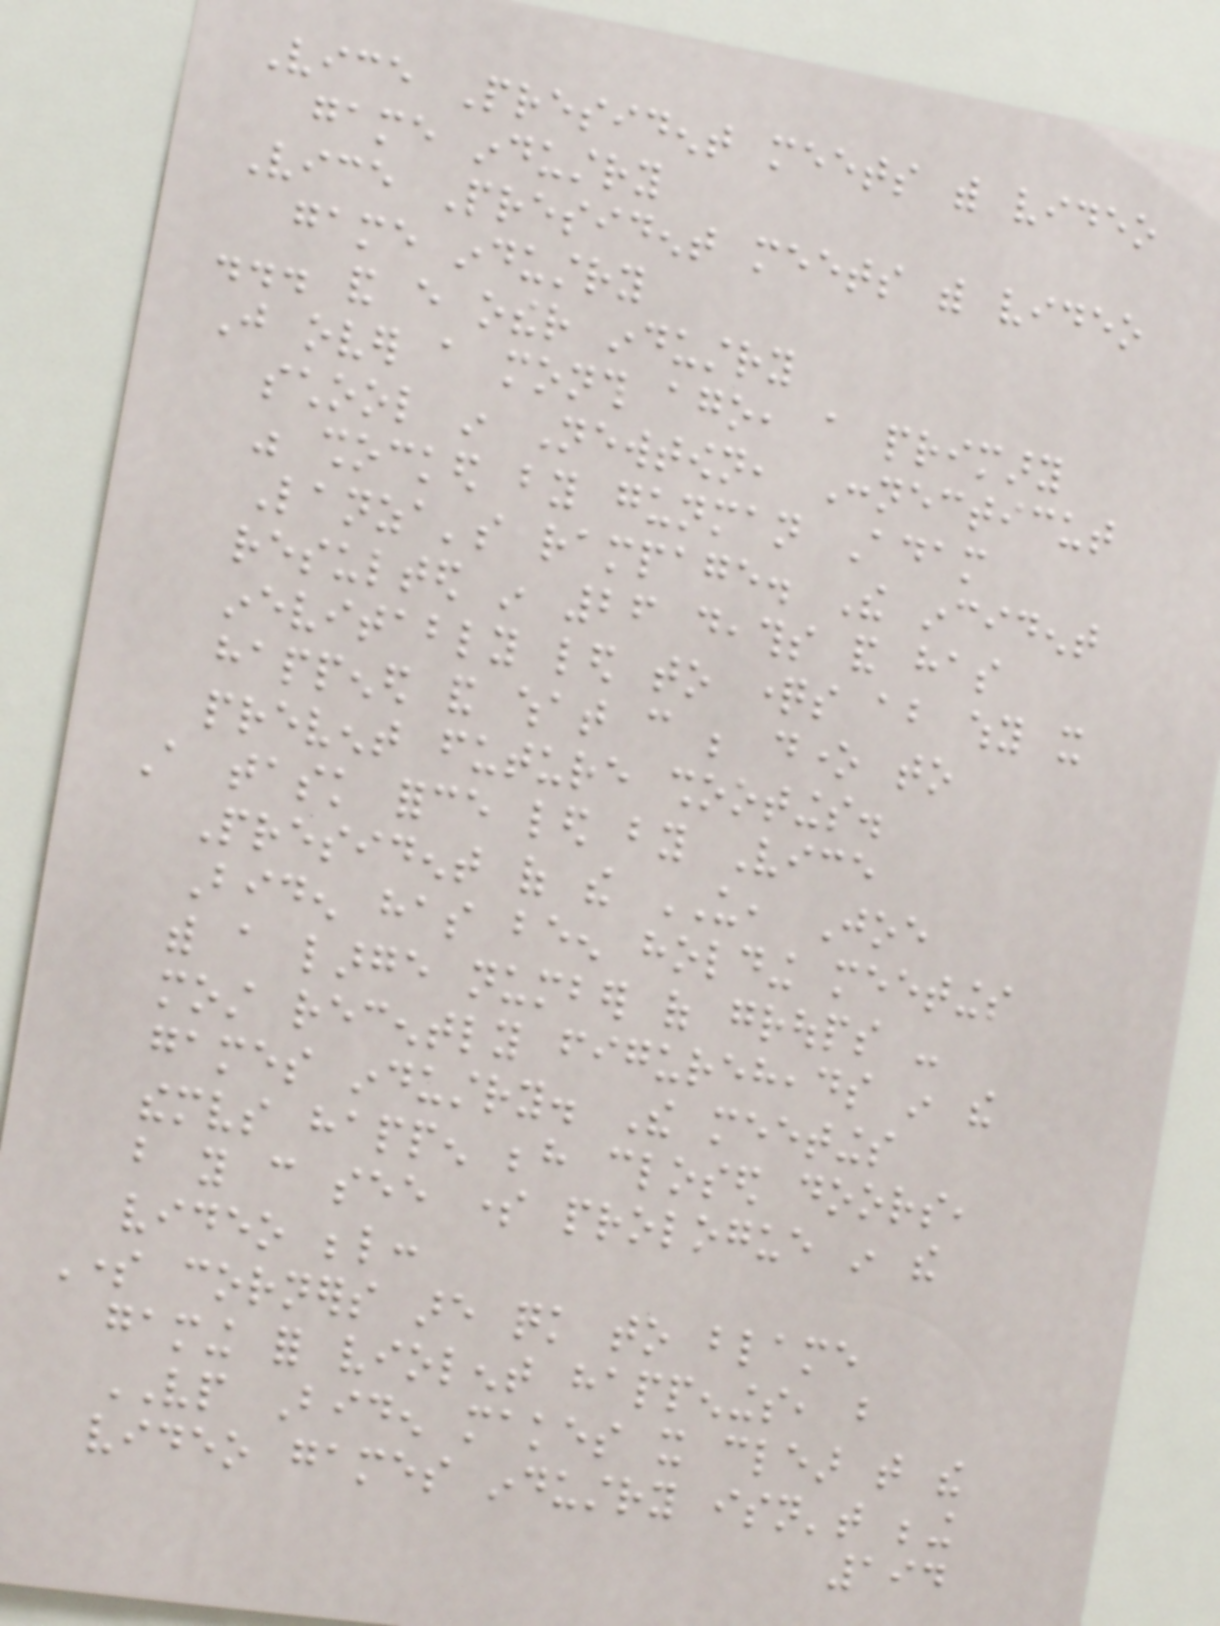Vice President meets with video
game industry
Vice President meets with video
game industry
... and every other industry
Just over a month ago, a primary
school in Newtown, Connecticut
was shocked by gunman Adam
Lanza's rampage. The incident
resulted in 26 deaths and has
inevitably led to questions about why it
happened and what can be done to
prevent future shootings.
A task force led by Vice
President of the US, Joe
Biden has been holding meetings
with a large number of groups -
most recently figureheads in the
games industry. The meetings
themselves happen behind closed doors,
but you can see some prologue in the
video below:
Some corners are quick to blame
gaming for violent happenings, but
VP Biden makes it clear that the
video games industry isn't being
194
